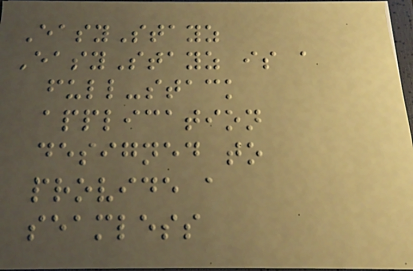EasyStayz
EasyStayz is a
full-stack
application
designed to
provide a
seamless
